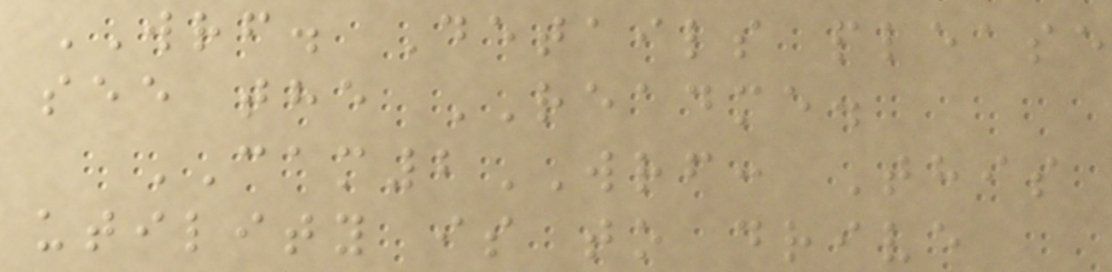WRF. Details please
see the README.
CAM2WRF: This
utility is to drive
